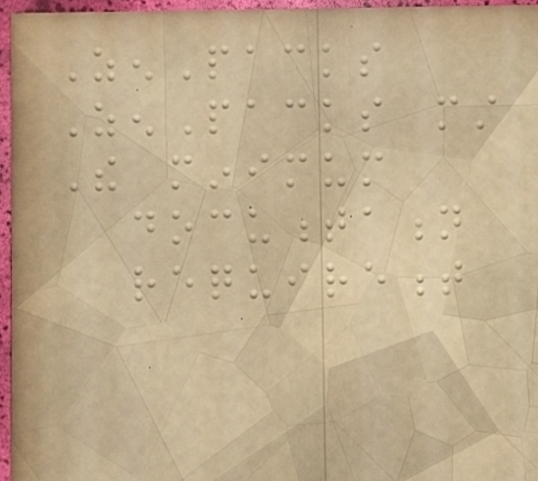ZenPacks
ZenPacks must
The minimum
documentation
requirement
